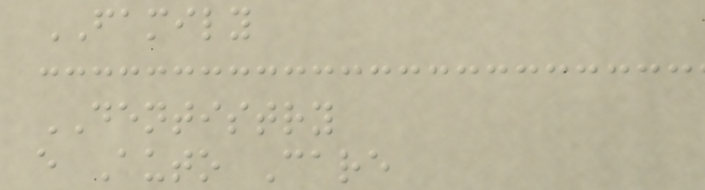FAMILY
DENTISTRY
e Auto Care
